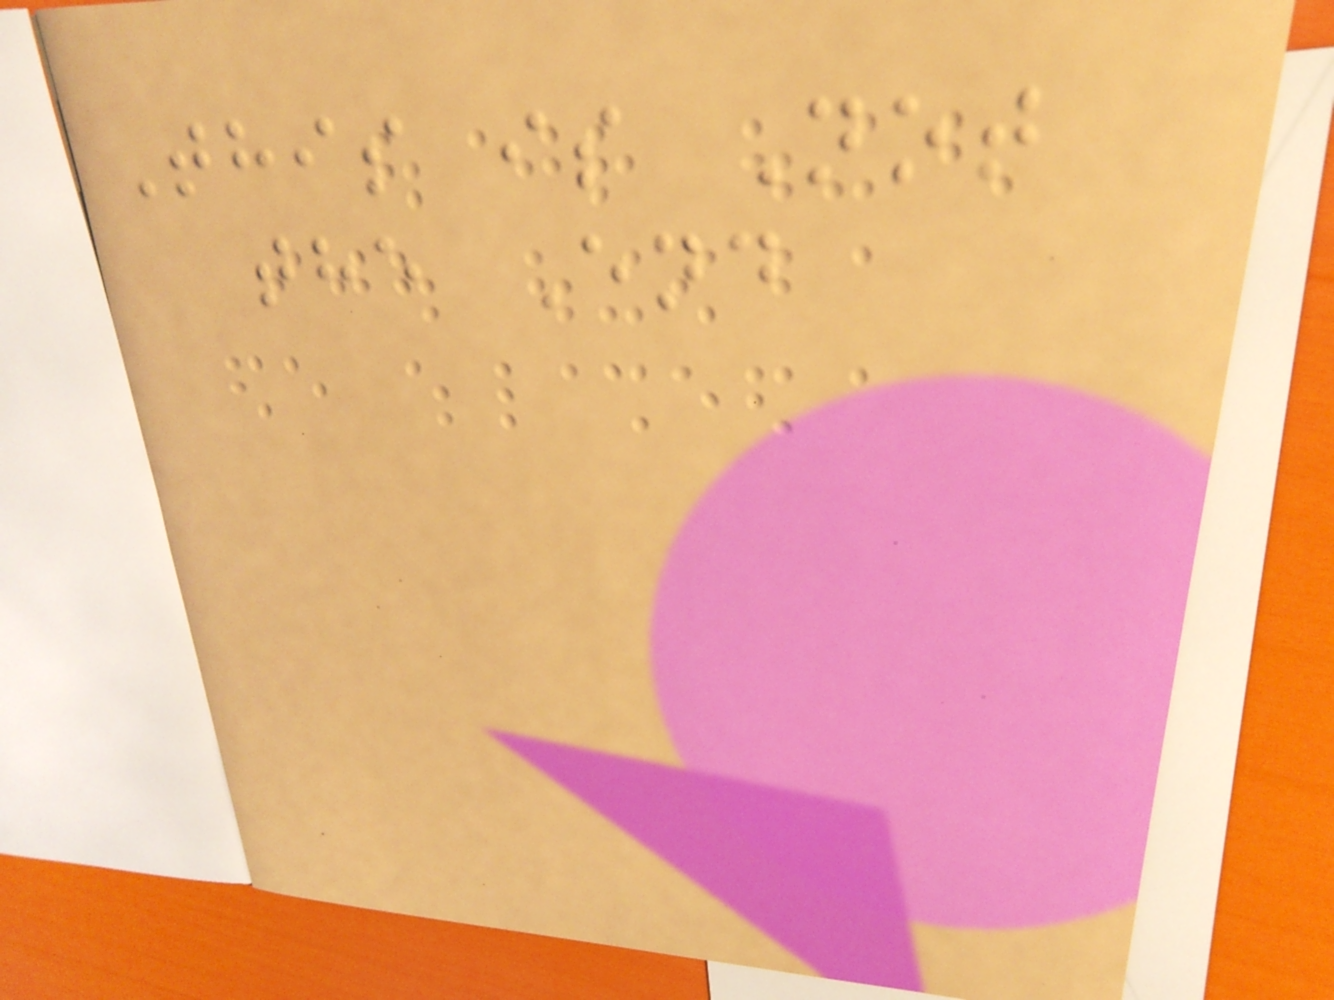This is Not
the End
